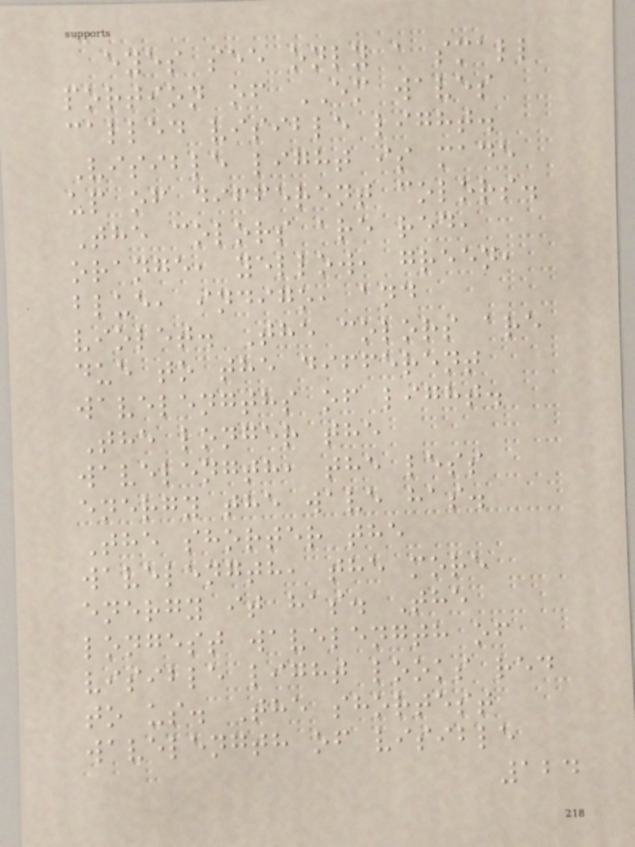eyes see only a small
portion of EM waves
called visible light.
Visible light is made
up of different colors.
The colors are red,
orange, yellow, green,
blue, indigo, and
violet. The colors are
due to the different
wavelengths of light.
The longer the
wavelength, the less
energy the wave has.
The shorter the
wavelength, the more
energy it has. The
longest wavelength of
visible light looks red
to us. The shortest
wavelength of visible
124
